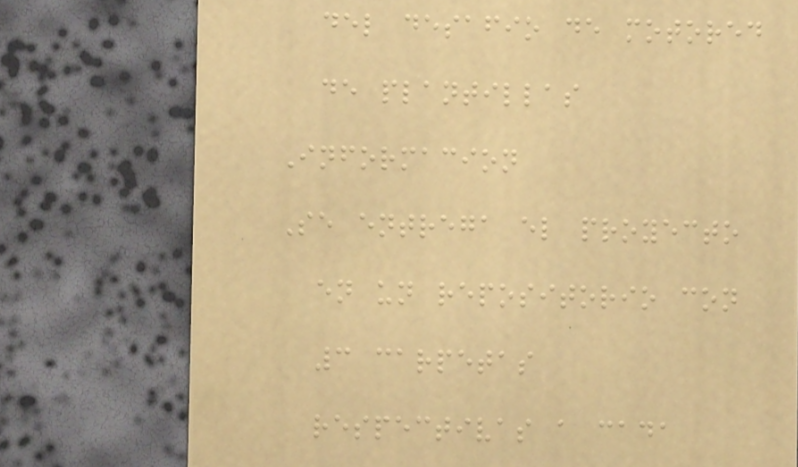del desafio de motored
de plantillas
Informacion
Se entrega el proyecto
en un repositorio con
3 carpetas
respectivas a cada
